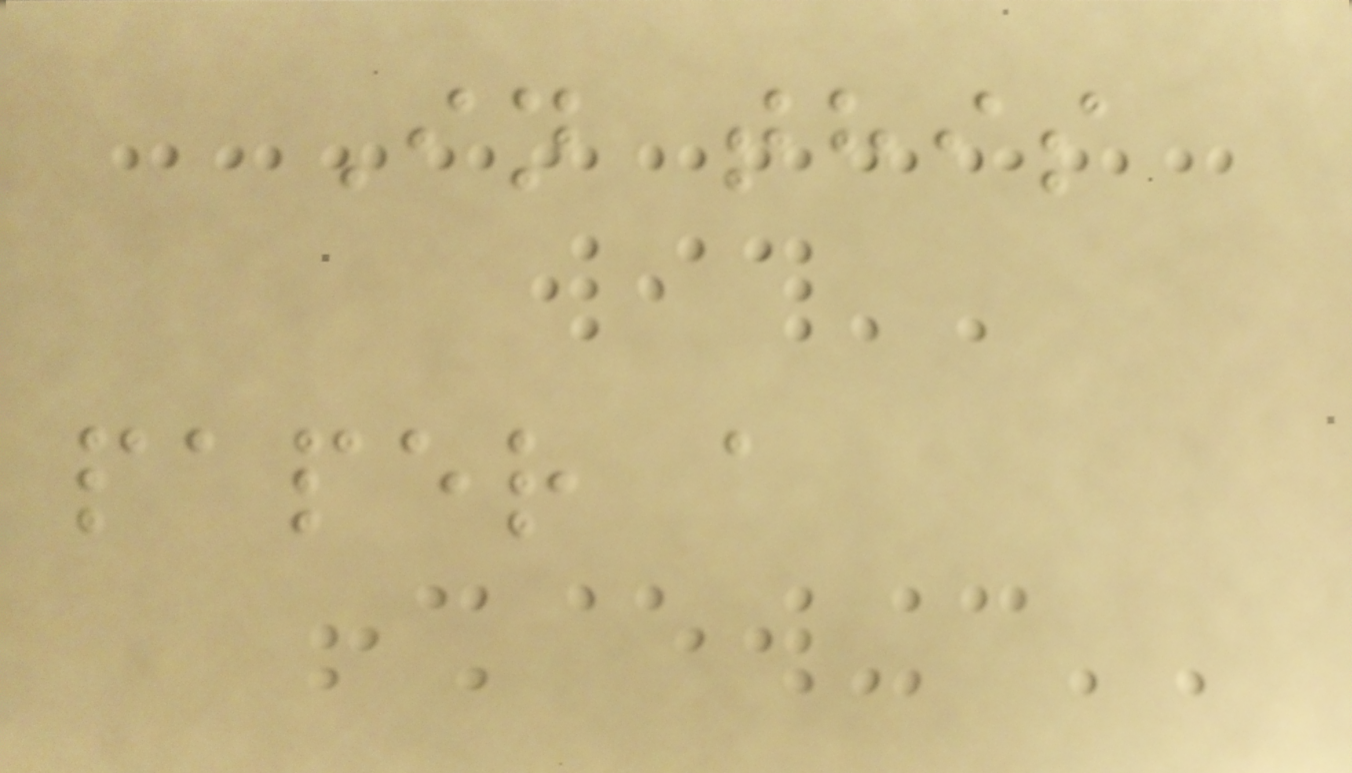In this
paper a
